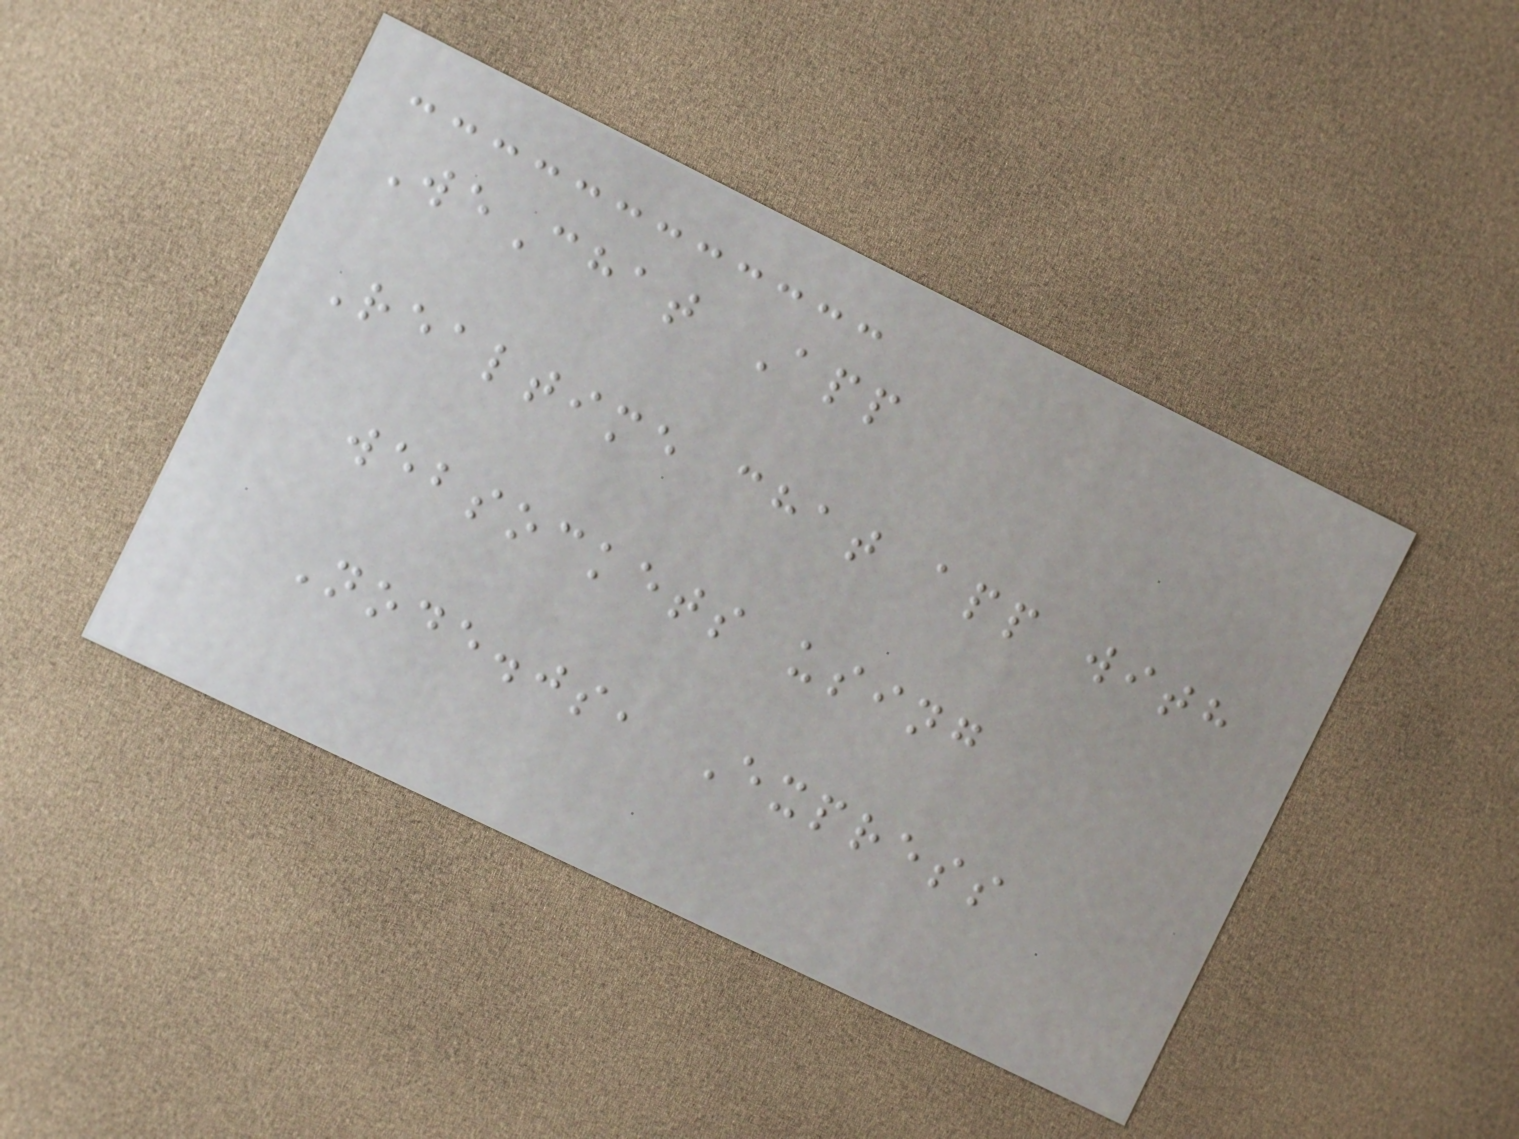WeChat App
Realtime chat app with
websockets using
Node.js, Express
